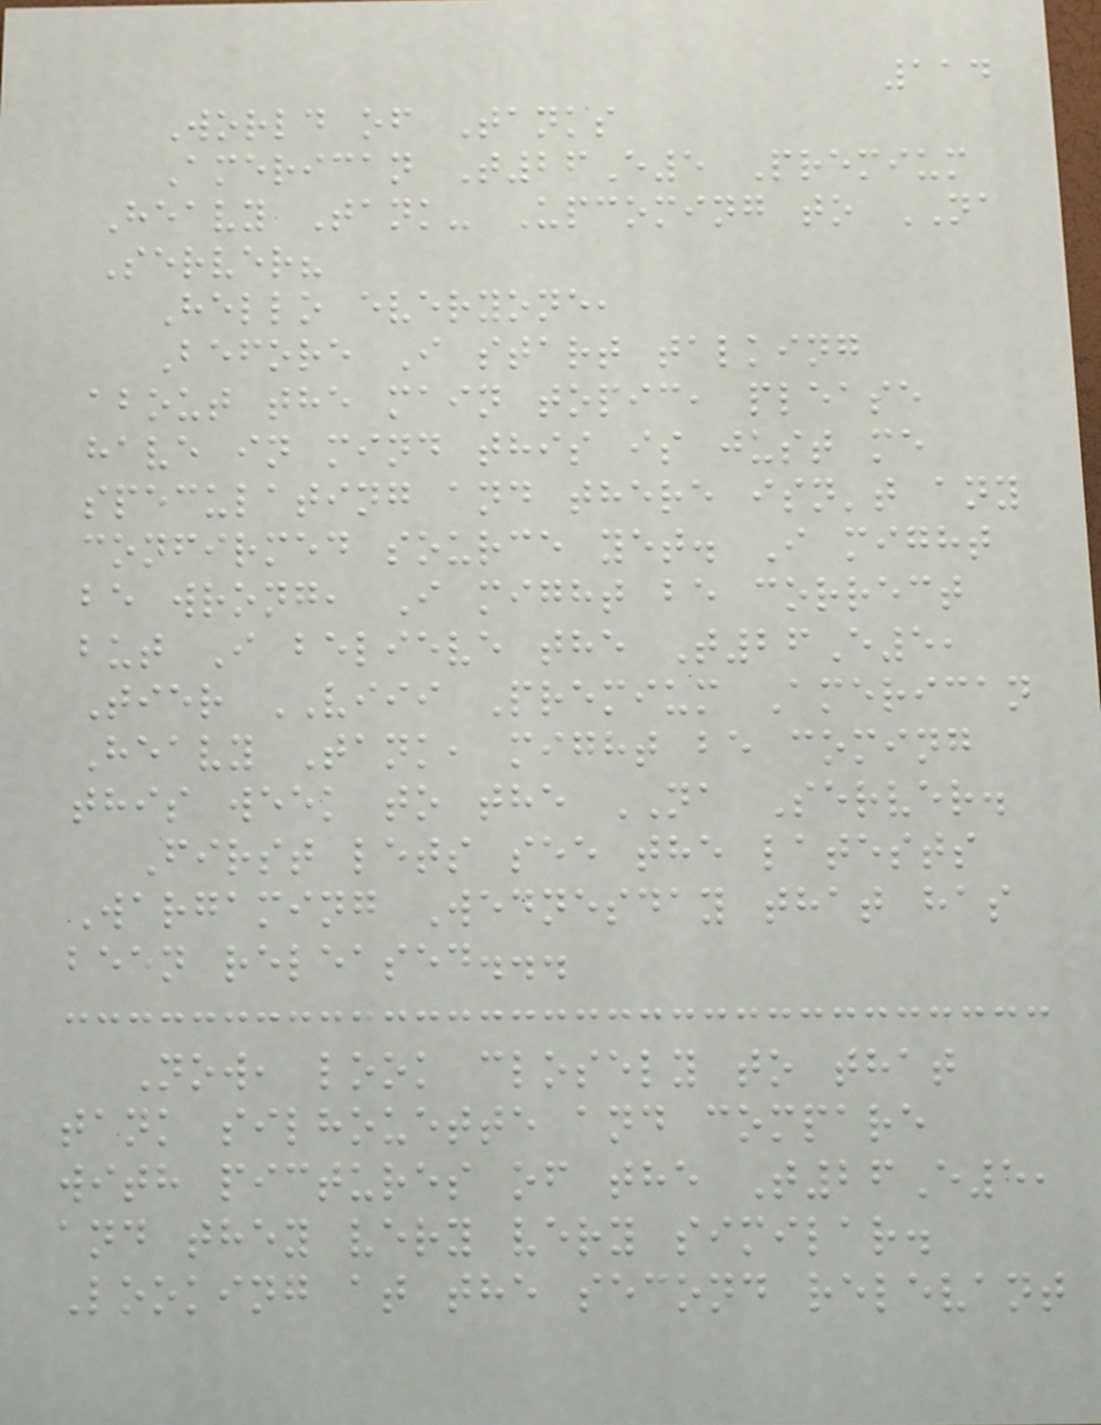114
World of Tanks
American T26E5 Premium
Heavy Tank- Upcoming to NA
Server?
Hello everyone,
Before I start talking
about the main topic, please
have in mind this is just me
speculating and there isn't any
confirmed source yet. I might
be wrong, I might be correct
but I believe the T26E5,
Tier VIII Premium American
Heavy Tank, might be coming
this week to the NA Server.
First lets see the latests
Wargaming Wednesday that has
been released...
Now, look closely to that
tank silhouette and compare
with pictures of the T26E5,
and they very very similar.
Looking at the second relevant
